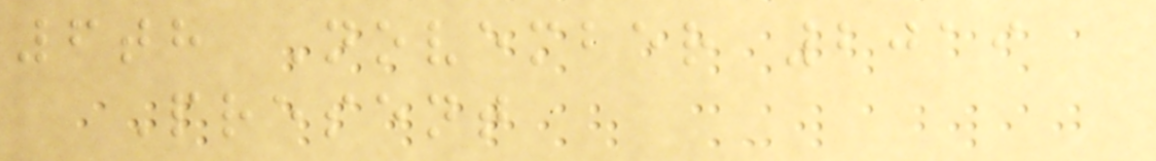6th November 2019
Present
